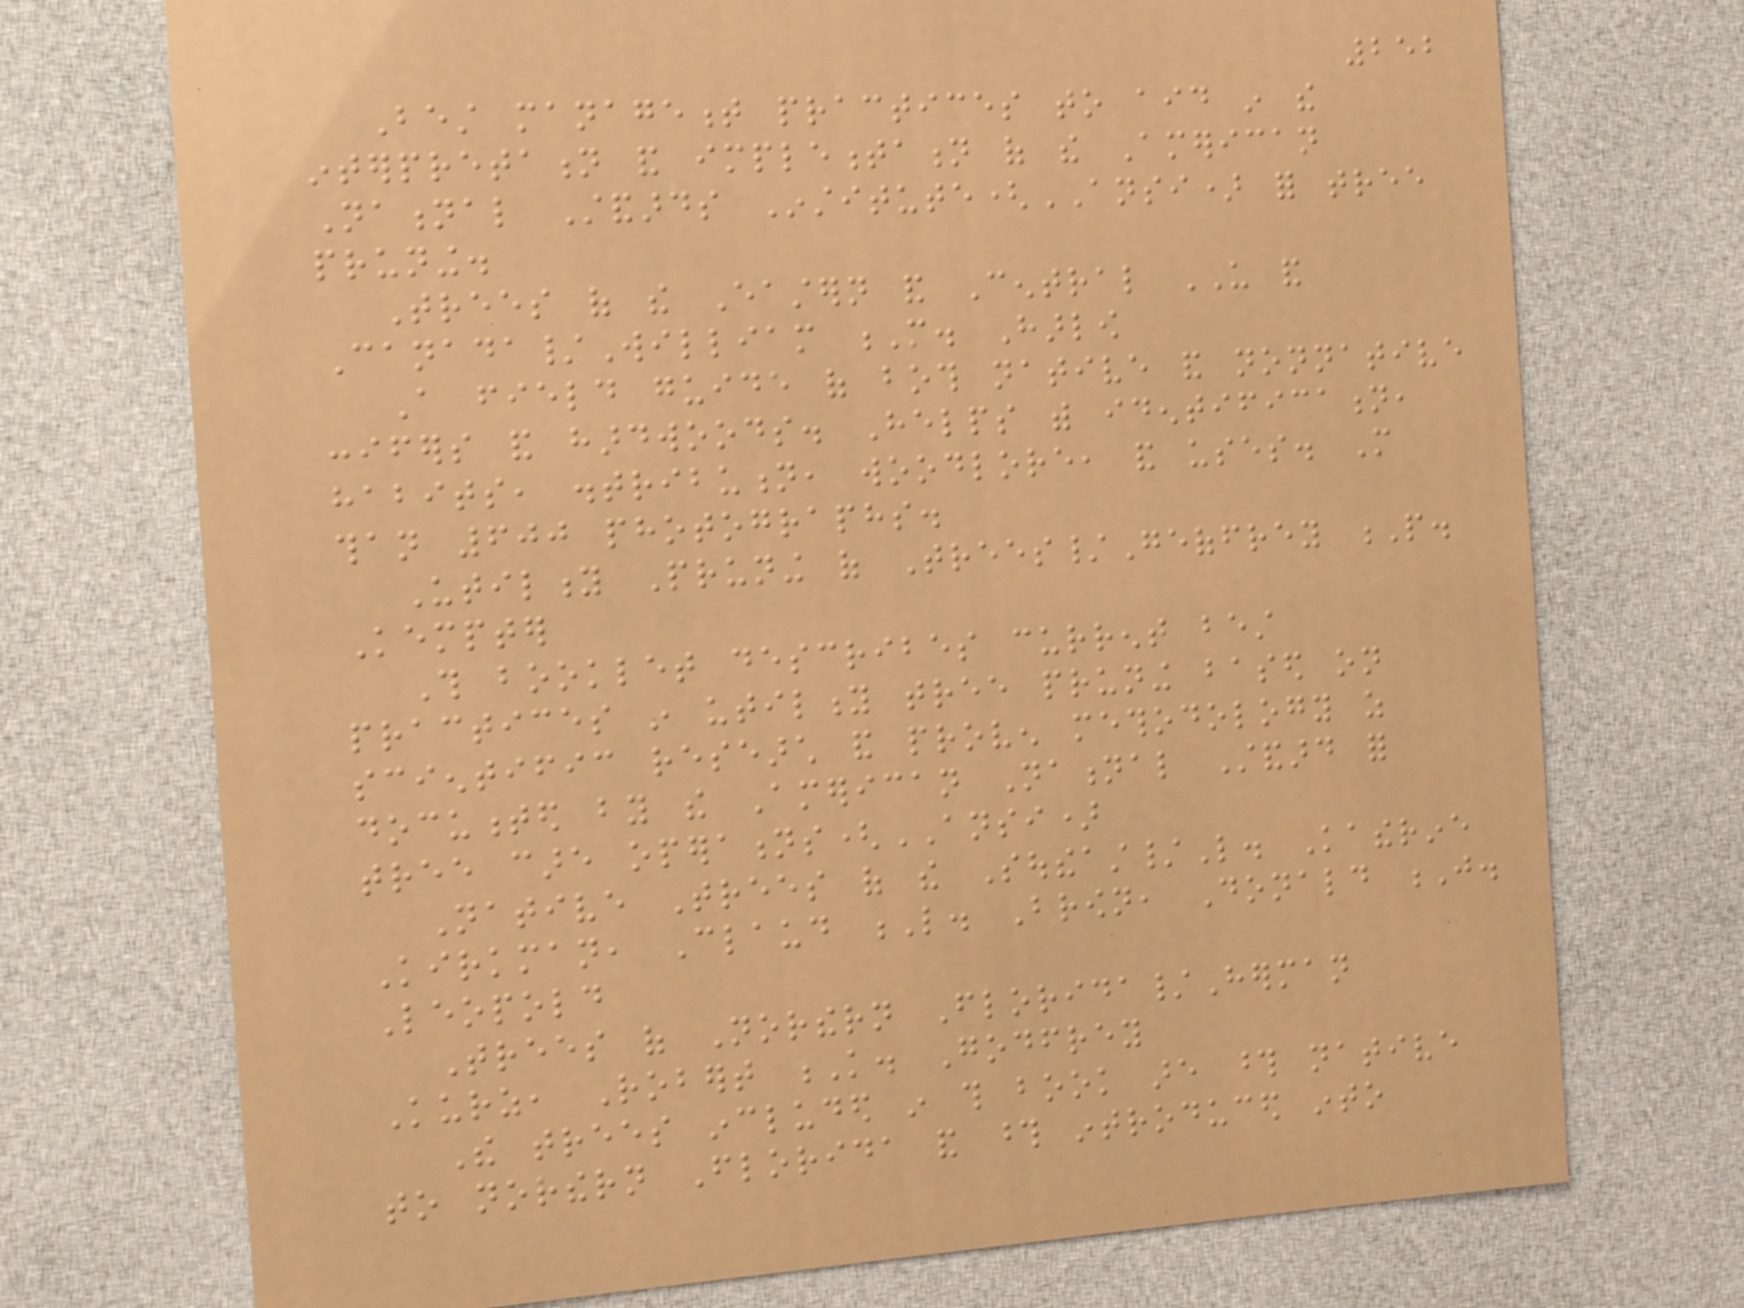252
Best management practices to aid in the
interpretation and implementation of the American
National Standards Institute(ANSI) for tree
pruning.
Trees of the Eastern and Central US and
Canada/William M. Harlow
A field guide of both native and nonnative
conifers and hardwoods. Helps with identification,
habits, distribution, woodlore, and uses. More
than 600 photographs.
Utility Pruning of Trees/Geoffrey P.
Kempter
This booklet describes current best
practices in utility tree pruning based on
scientific research and proven methodology as
documented by the American National Standard for
tree care operations(ANSI)
Native Trees of the Southeast/L. Katherine
Kirkman, Claud L. Brown, Donald J.
Leopold
Trees of Northern Florida/Herman
Kurz, Robert K. Godfrey
The trees included in this book are those native
to northern Florida and those introduced into
